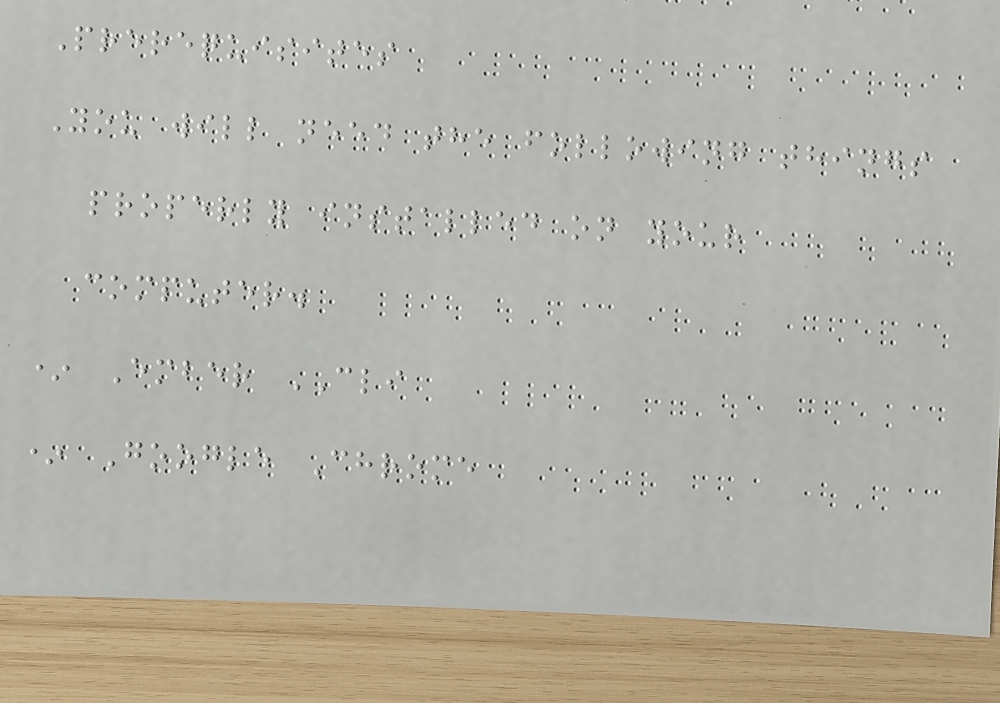Prerequisites
You will need the following things
properly installed on your
computer.
* Ember CLI
* Google Chrome
